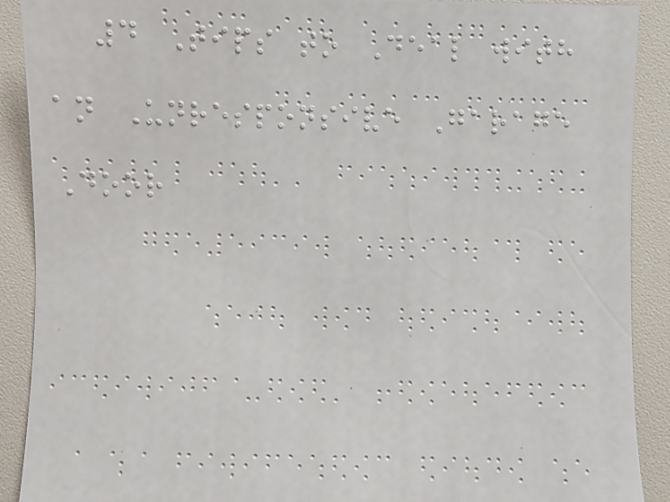4 Tips to Deal with
an Unresponsive Garage
Door
